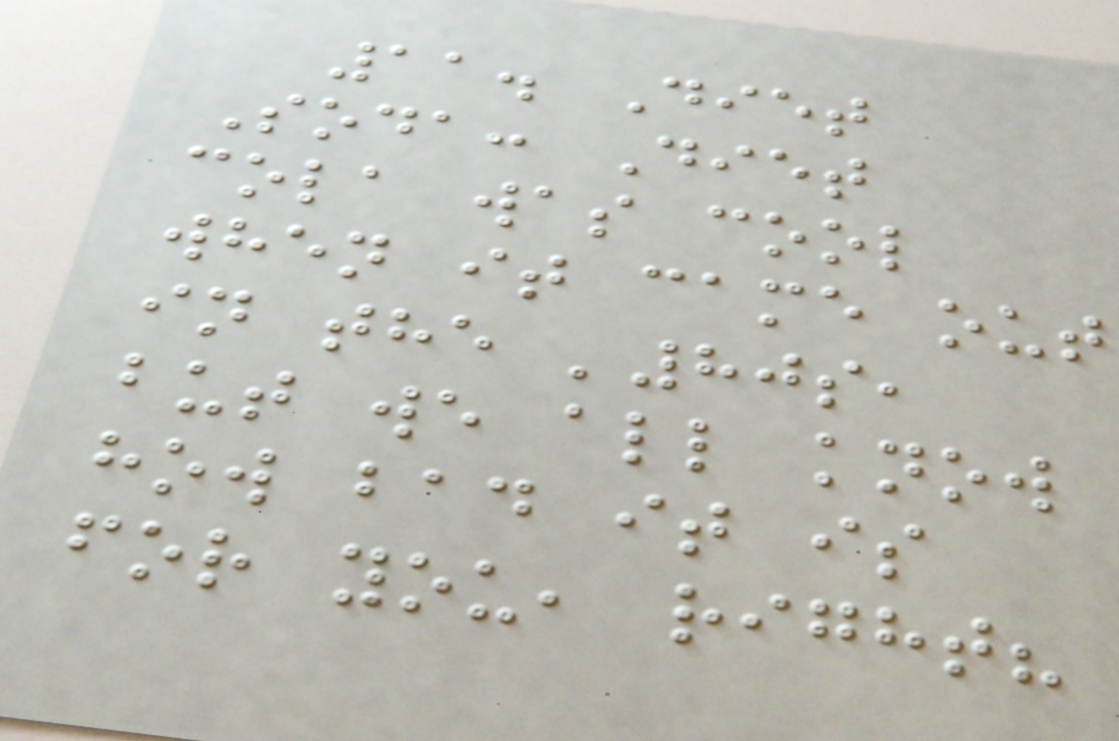11. Diet
Soda: Diet
cola was cool
when it came out
in the '80s,
but we all know
how bad it is
for you, right?
